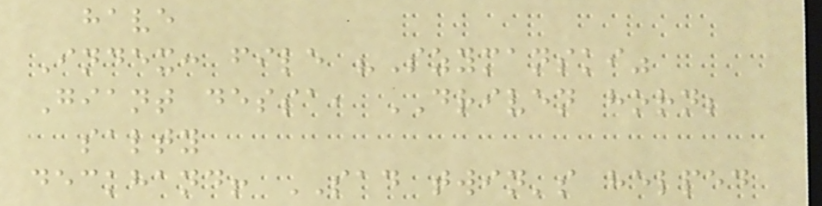have
Index: file "Szymanski"
Giant dessa, DRIVEN horn;
salty
deckhand! SAD twin's helped
